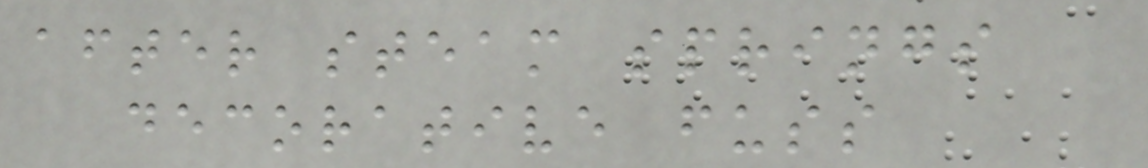after steam springs
decorative fuss
